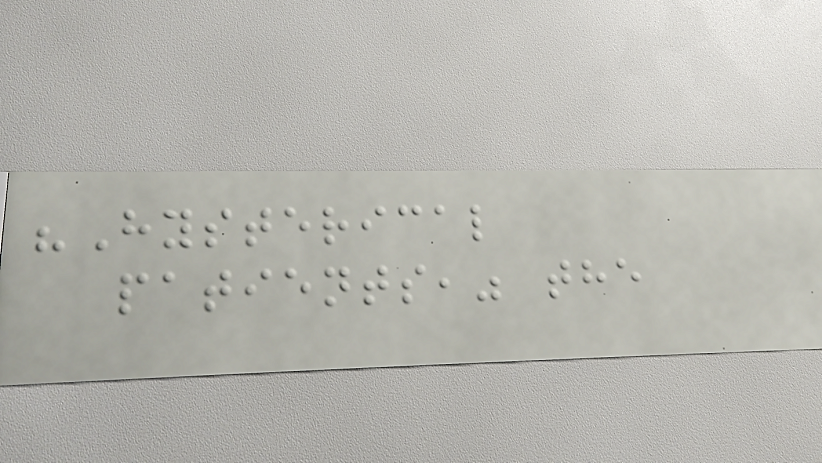"Hysterical
patients," the
